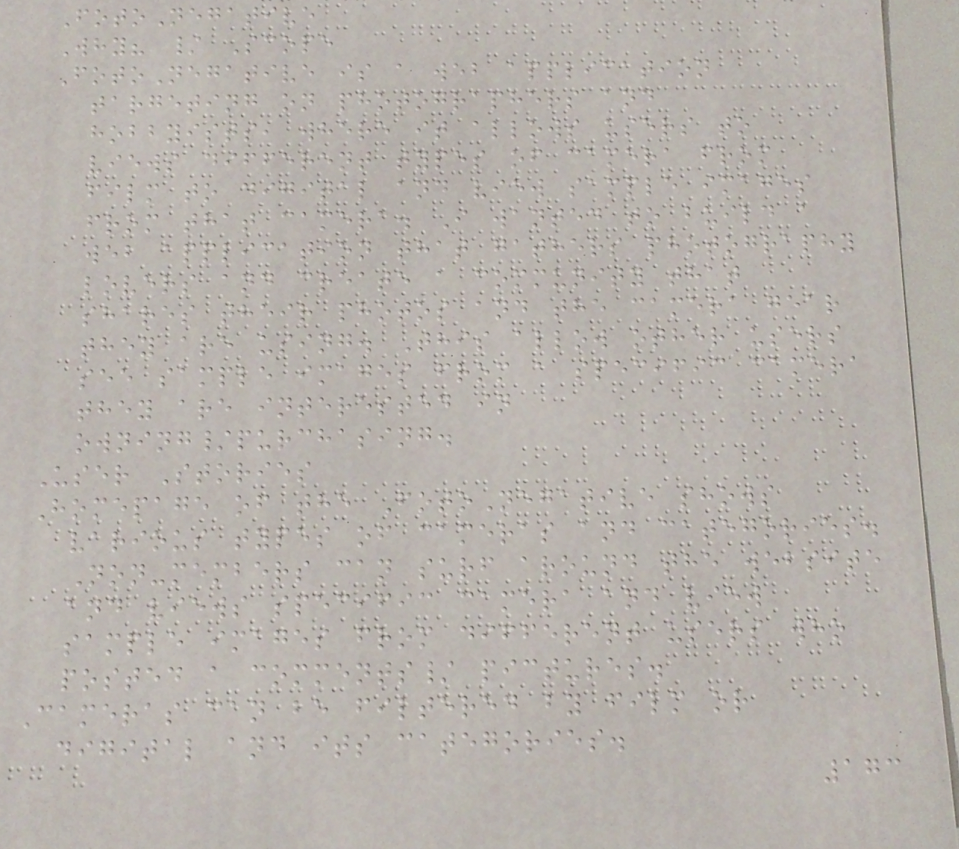FotoNegative
Why? / Scope
FotoNegative is a web application
targeting on photographers and
hobbyists, where it allows users to
views different types of camera from
film to digital and view sample images
from that camera. I wanted to build a
web application that gathers photography
lovers and create a community that
shares their photos and the camera gear
they are using. This allow other users
see sample images from a specific camera
they are interested in
owning/purchasing.
User Stories
Homepage of the FotoNegative shows
various types of cameras and categories.
Non-members can surf around the website
and views specific camera and view
sample images from different users who
posted a comments/ pictures.
Cameras can be filtered by film or
digital and its categories.
173
